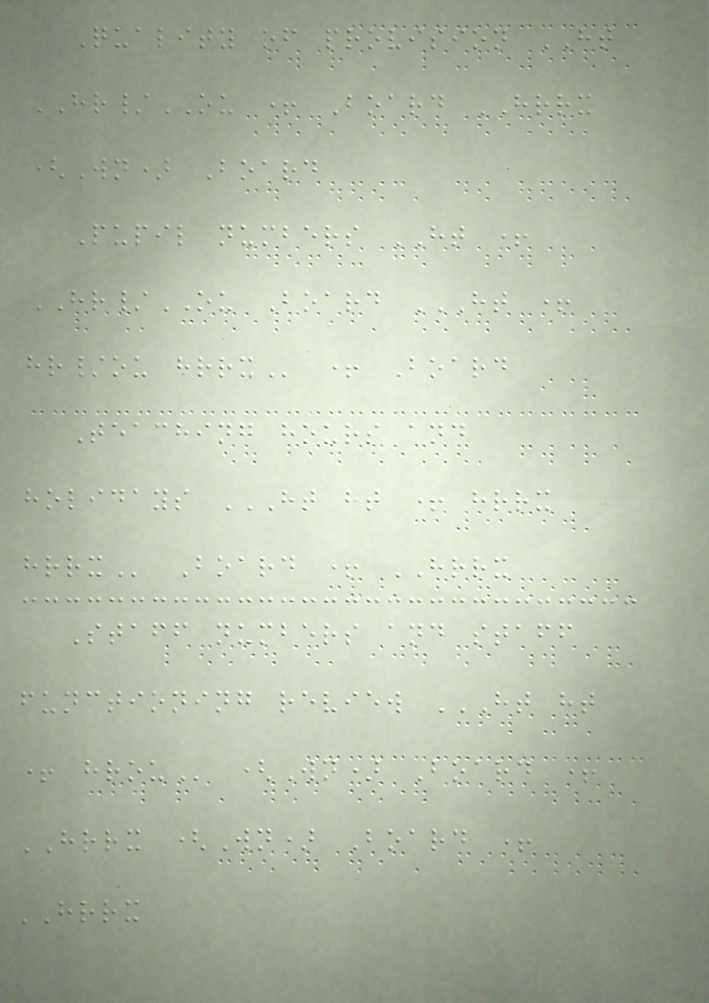Quality of provision HT
HR/OU + Board HRRX
(Wn) Board
Pupil numbers HT +
HR/OU Board HT +
HR/OU HRRX + Board
Teaching hours and
holidays HT HT + HRRX
HRRX Board + HRRX
Staff numbers and staff
functioning review HT HT
+ HROU (Wn) Board +
HRRX (Wn) Board +
HRRX
